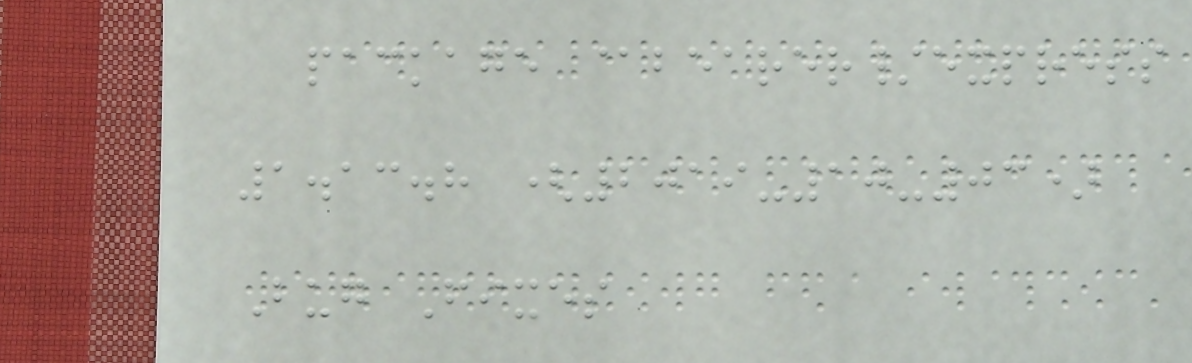package @bearer/express
1.13.8 (2019-10-03)
Bug Fixes
